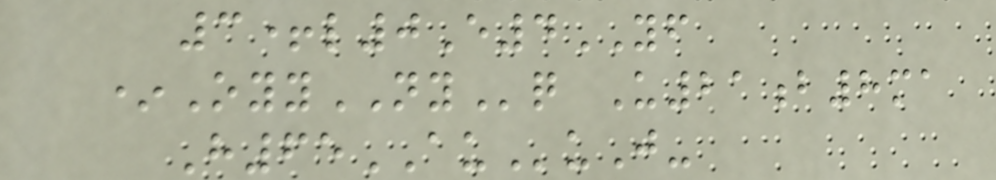3+l0E4YF
*OyyNYq U21b8ma
H65AUuJ-
